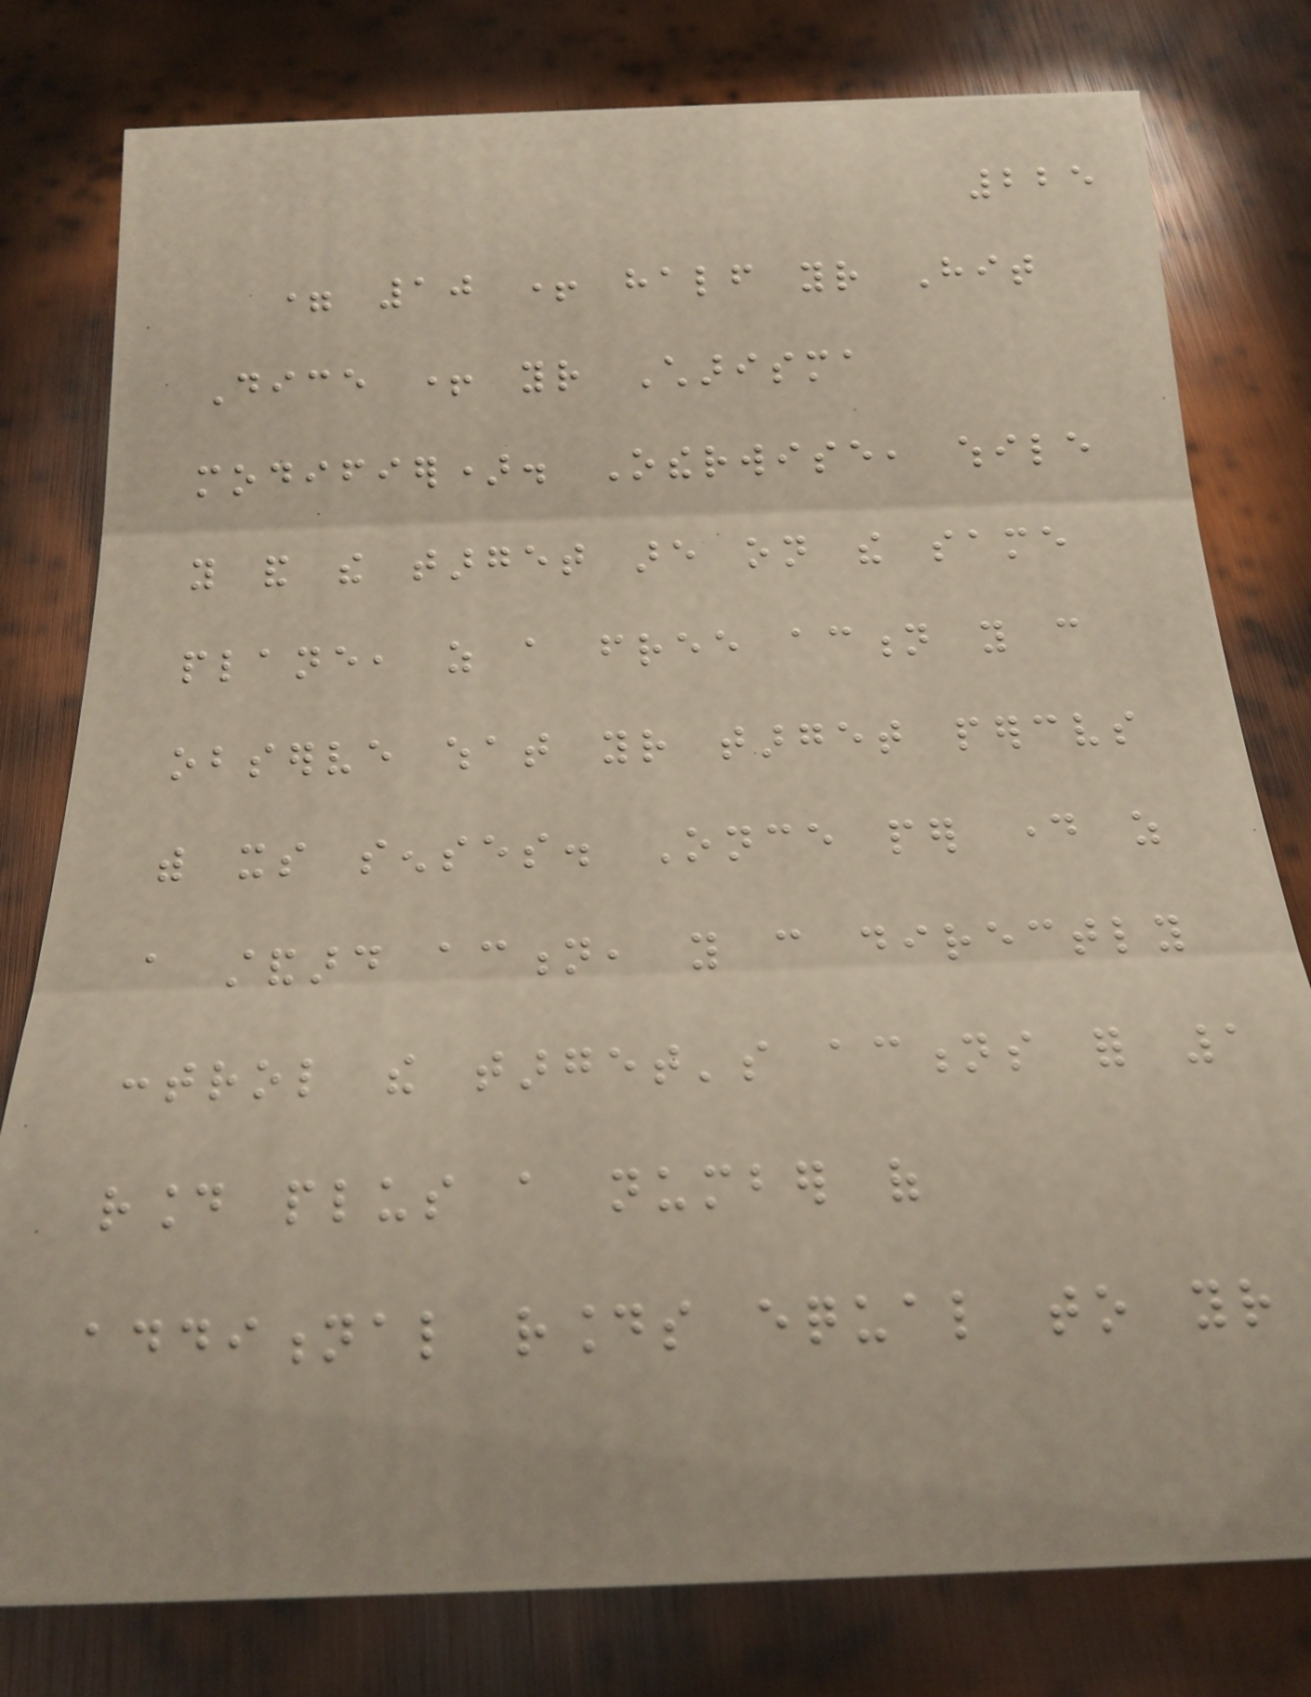225
= 10 + half your Hit
Dice + your Charisma
modifier). Otherwise, while
you and the target are on the same
plane, as a free action you can
observe what your target perceives
with its senses. Once per day as
a standard action, you can directly
control the target's actions for 1
round plus a number of
additional rounds equal to your
